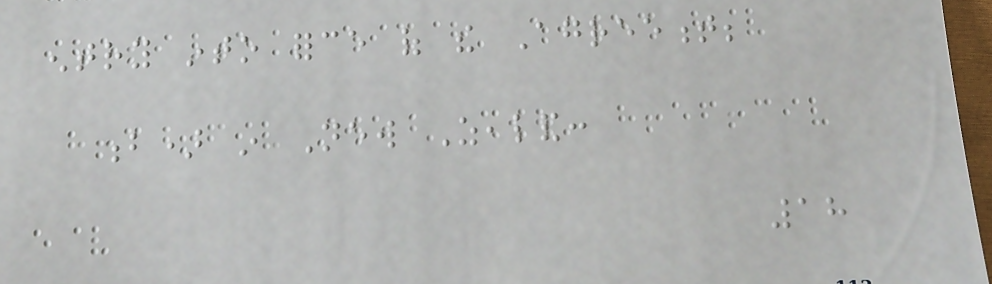entry into force of the Agreement;
b) in New Zealand:
18
